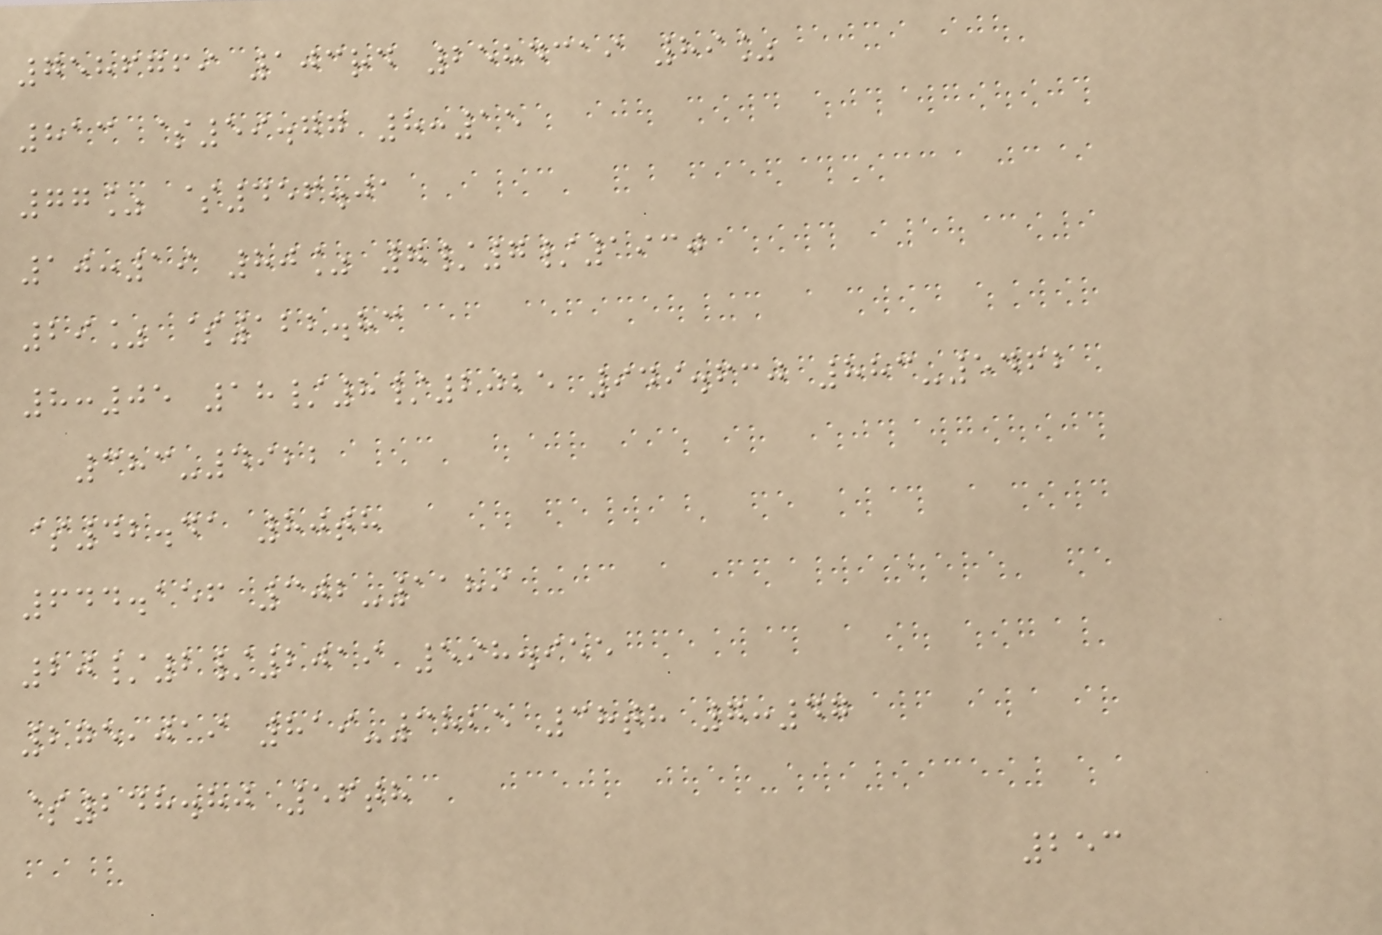7586769 103rd 2584319 89%
813 $59.77 8:15
77% $456.01
10:19 80% 7/7/1930
29% $122.83
8:05 18/8/2025 949.630 883-5462
383-4922
$42.41 80th
644.156 302-1189
20/2/2019 598.955
275,019 819-3825 38th 7:47
$248.80 56th
253
